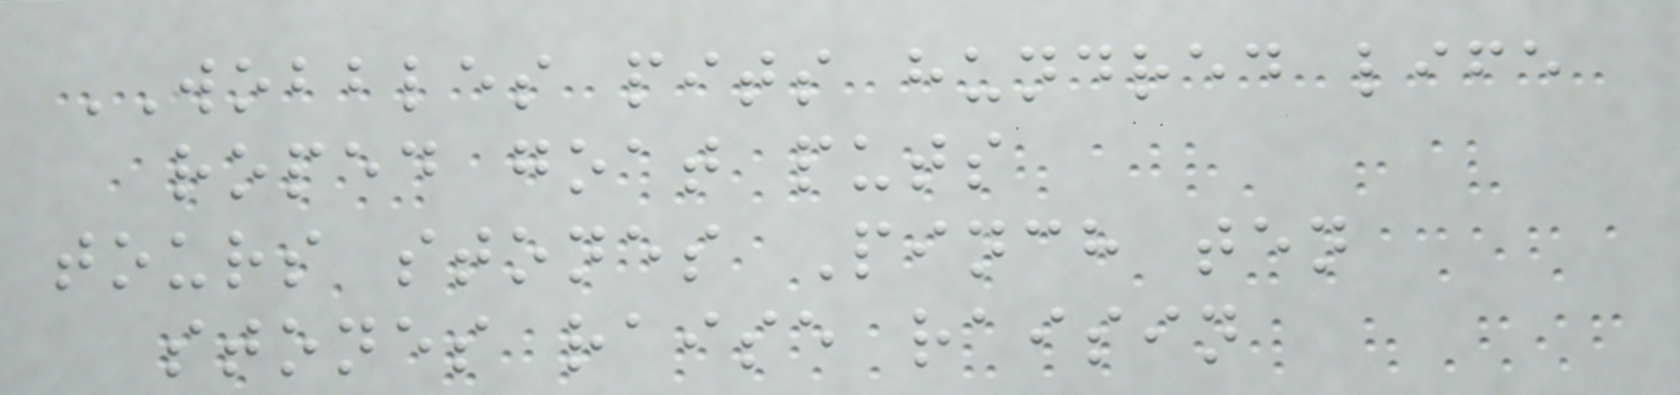WOBBLES pits hundred life
roped goat puts
tours stones Pinch ten
stones raise raisin
